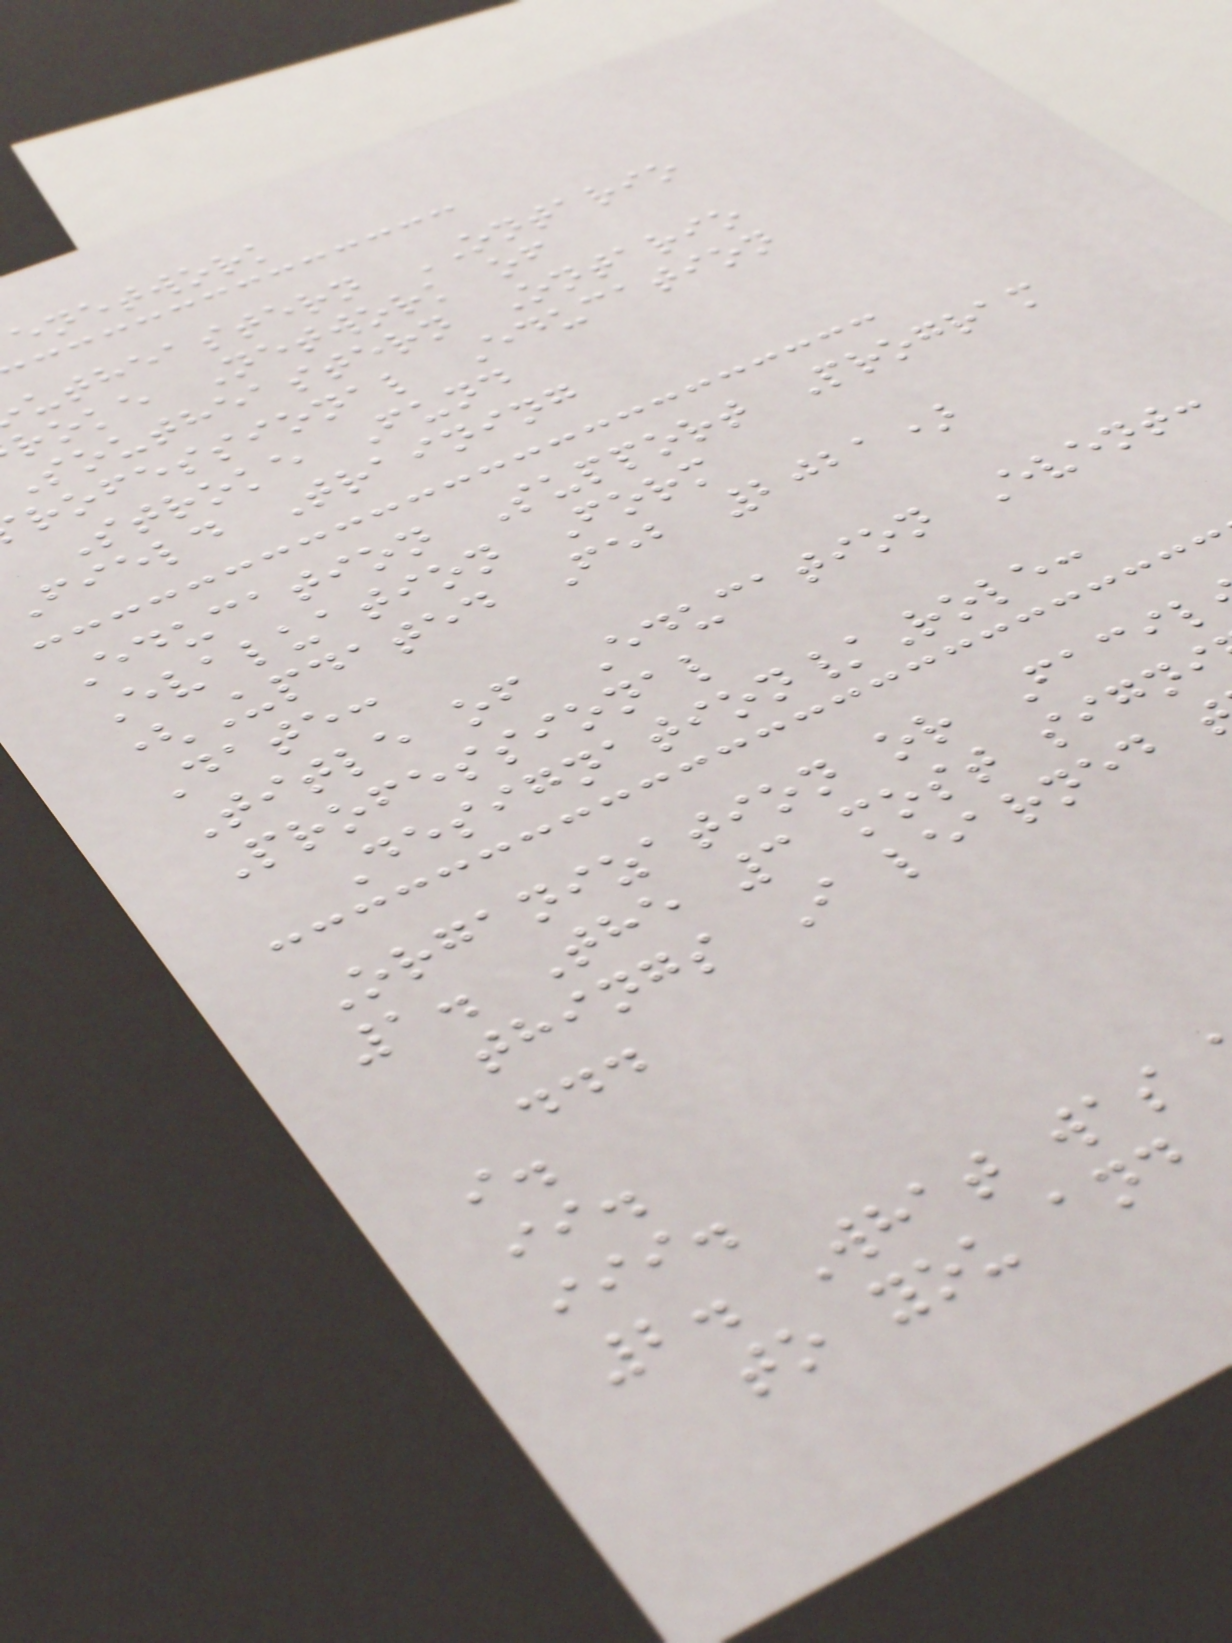enetwork
utheastern ONTARIO
roke Network of
southeastern Ontario
rofessional Education
Stroke Fund
field Training
Education Support Program
Evaluation Form
(Updated Feb 2021)
Date:
Title of Education Event:
Professional
Designation/Role:
Organization or Facil
1. The 3 most signi
things I learned
...
i.
ii.
iii.
2. What was
to you and
